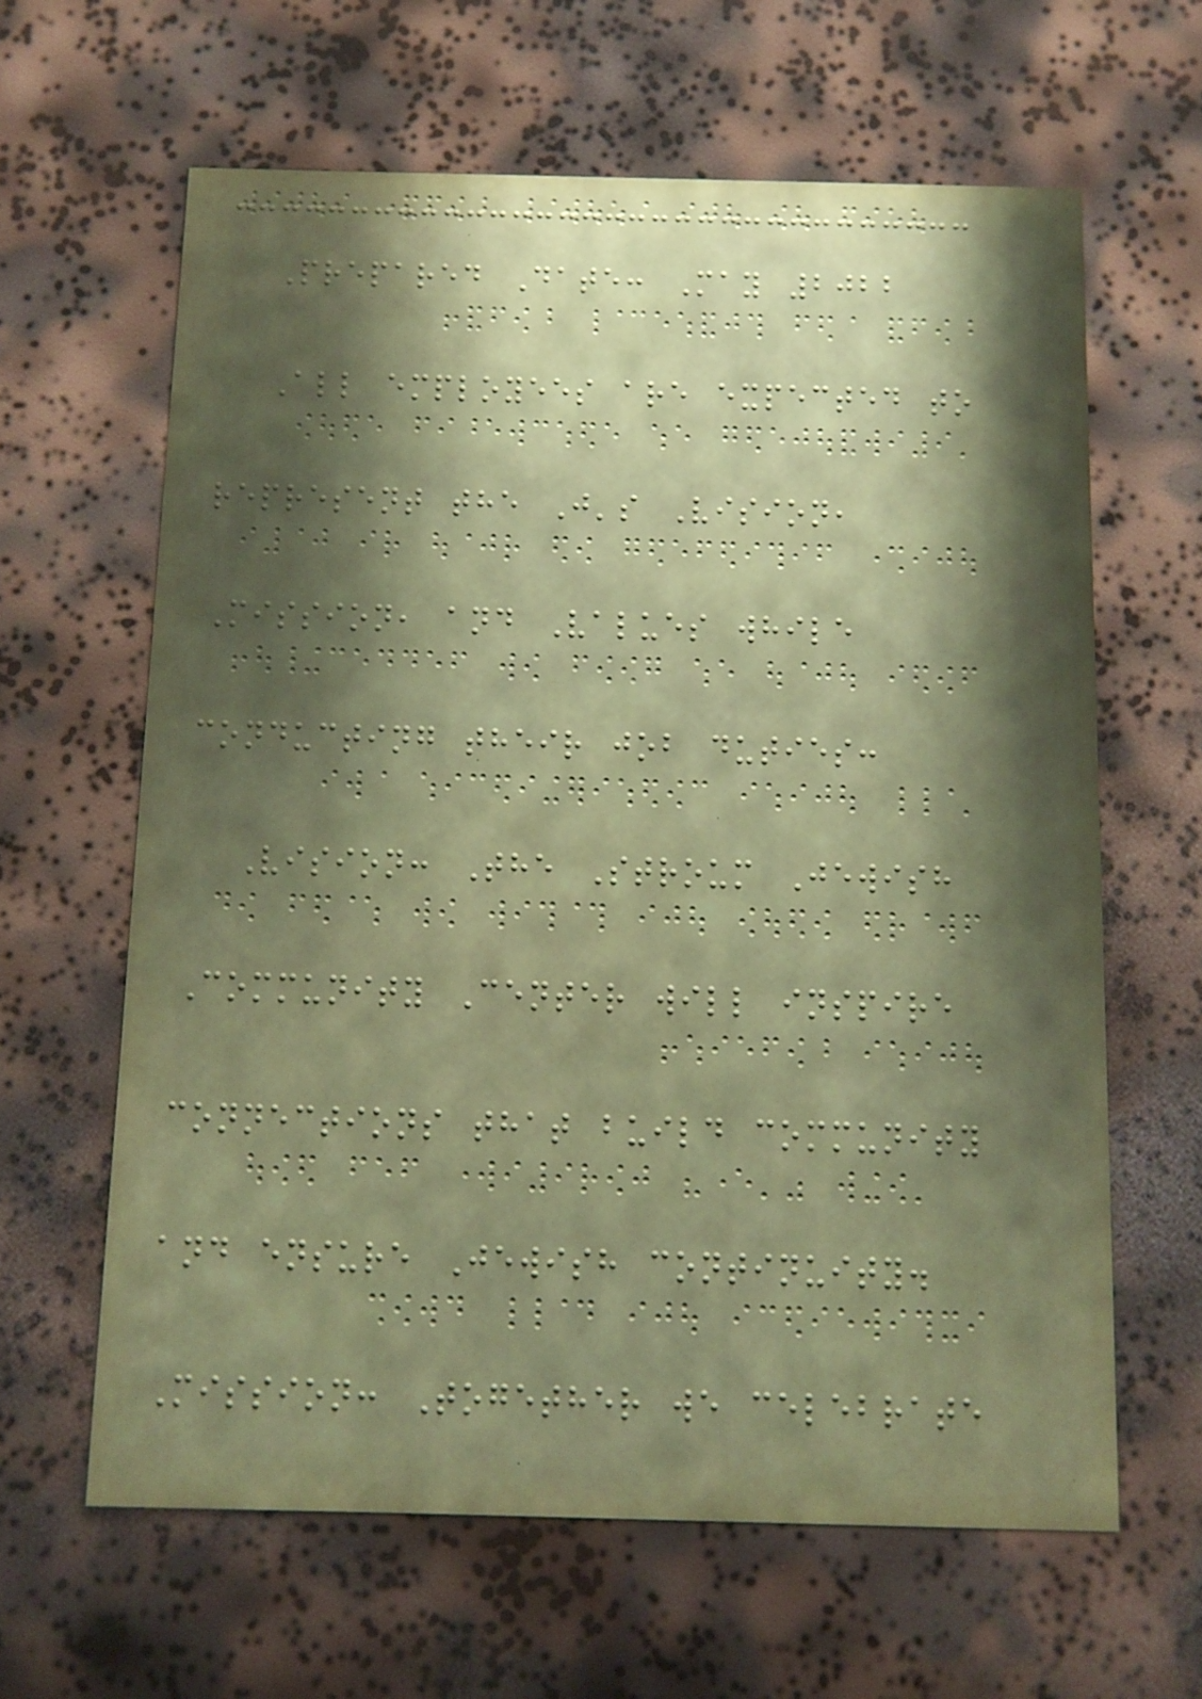Prepared Date: May 2022
All employees are expected to
represent the J's Vision,
Mission, and Values while
conducting their job duties:
Vision: The Stroum Jewish
Community Center will inspire
connections that build community
and ensure Jewish continuity.
Mission: Together we celebrate
